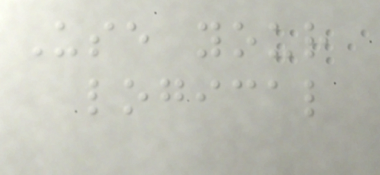Use your
logical
